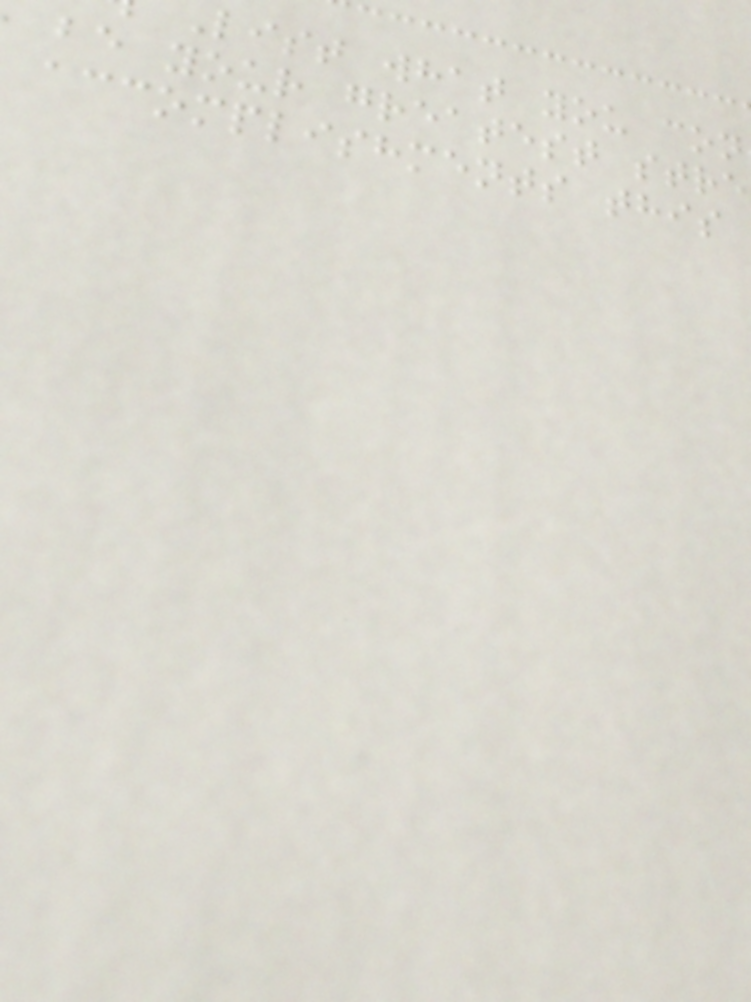list what you con
be your greatest stre
accomplishments this
